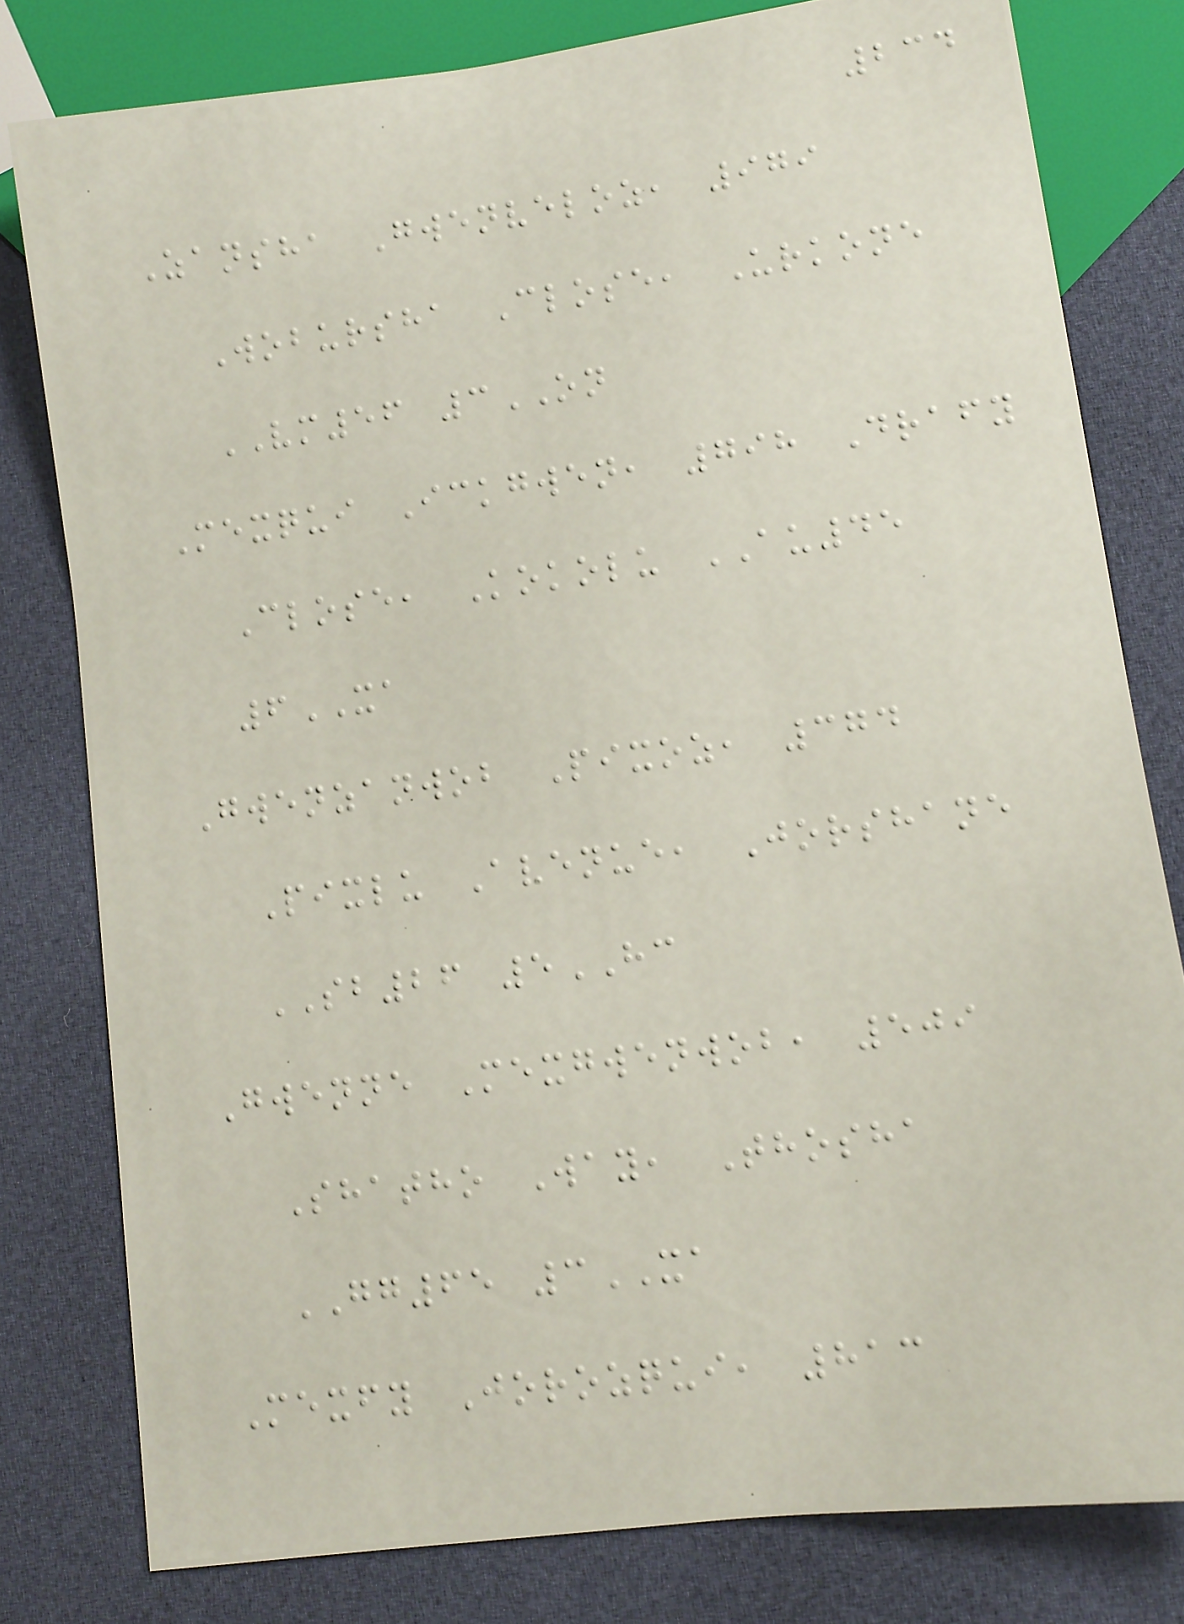234
Zansha Gwenveloz, 979
Wobursha Close, Urkone
VM56 3ON
Mexqui Ickgwen, 798 Drafy
Close, Kokolu AU45
6XA
Gwenzanwob Pixoz, 374
Pixlu Avenue, Jorshane
SB26 5HC
Gwenne Mexgwenwob, 509
Shatho Way, Thosha
GG65 3XA
Mexfy Jorozqui, 813
